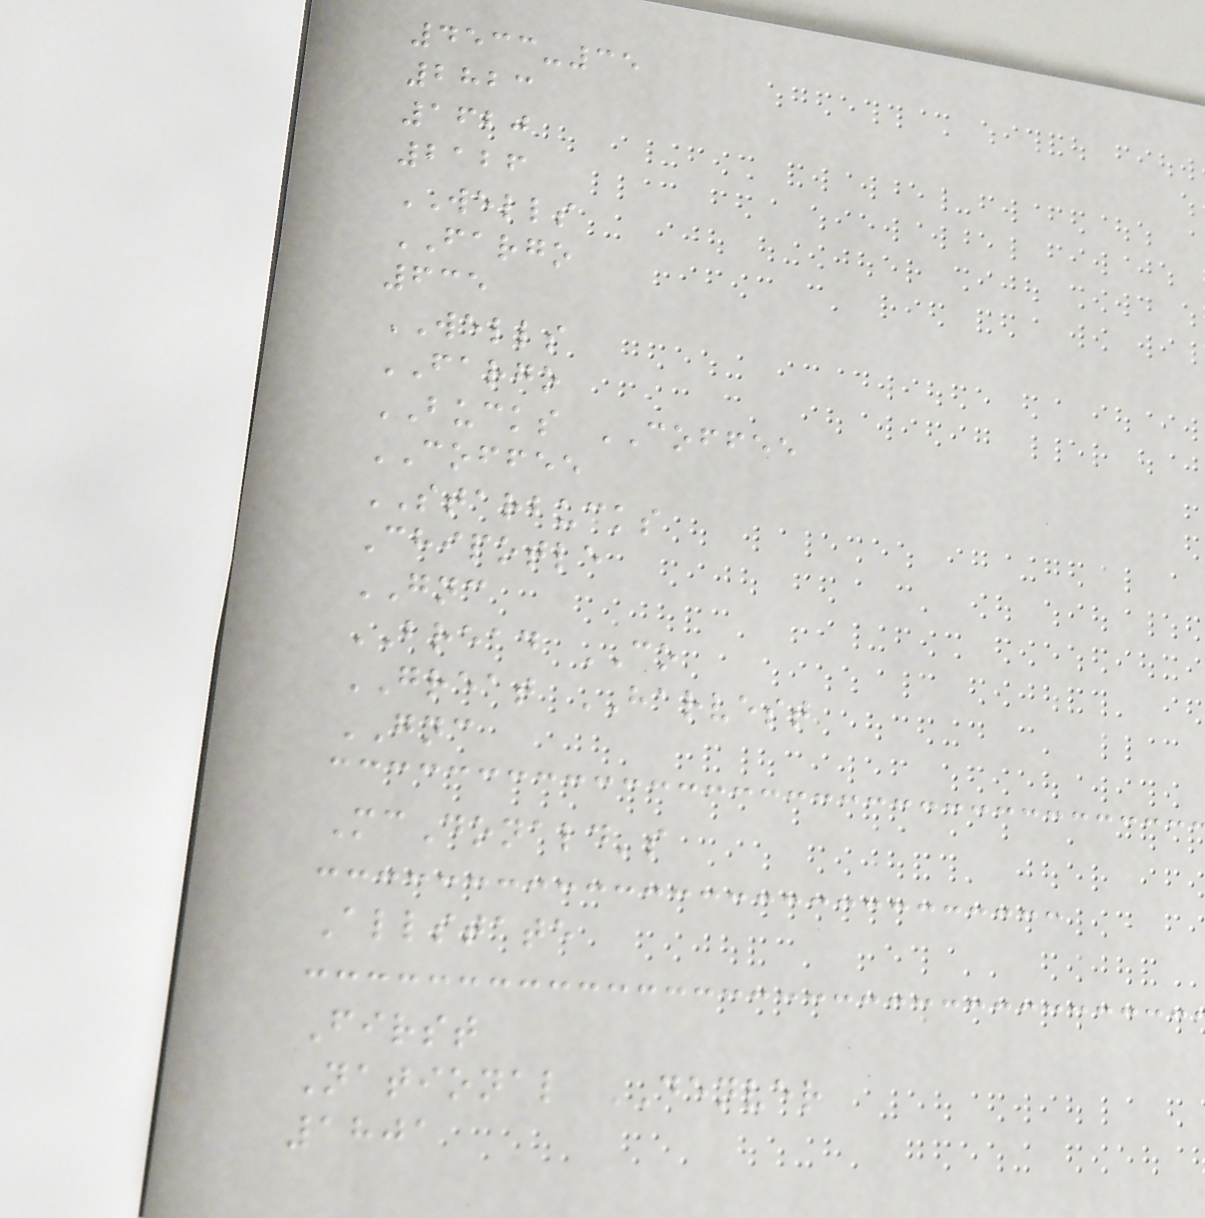4533-35
2823
1620
2126
WELLS
FARGO
635
WELLS
FARGO
BUCKS COFFEE
COFFEE
STARBUCKS
Chipotle
GNC
BREAD CO
GREAT HARVEST
GNC
McDonald's
Allstate
First
National DENVER
1801
